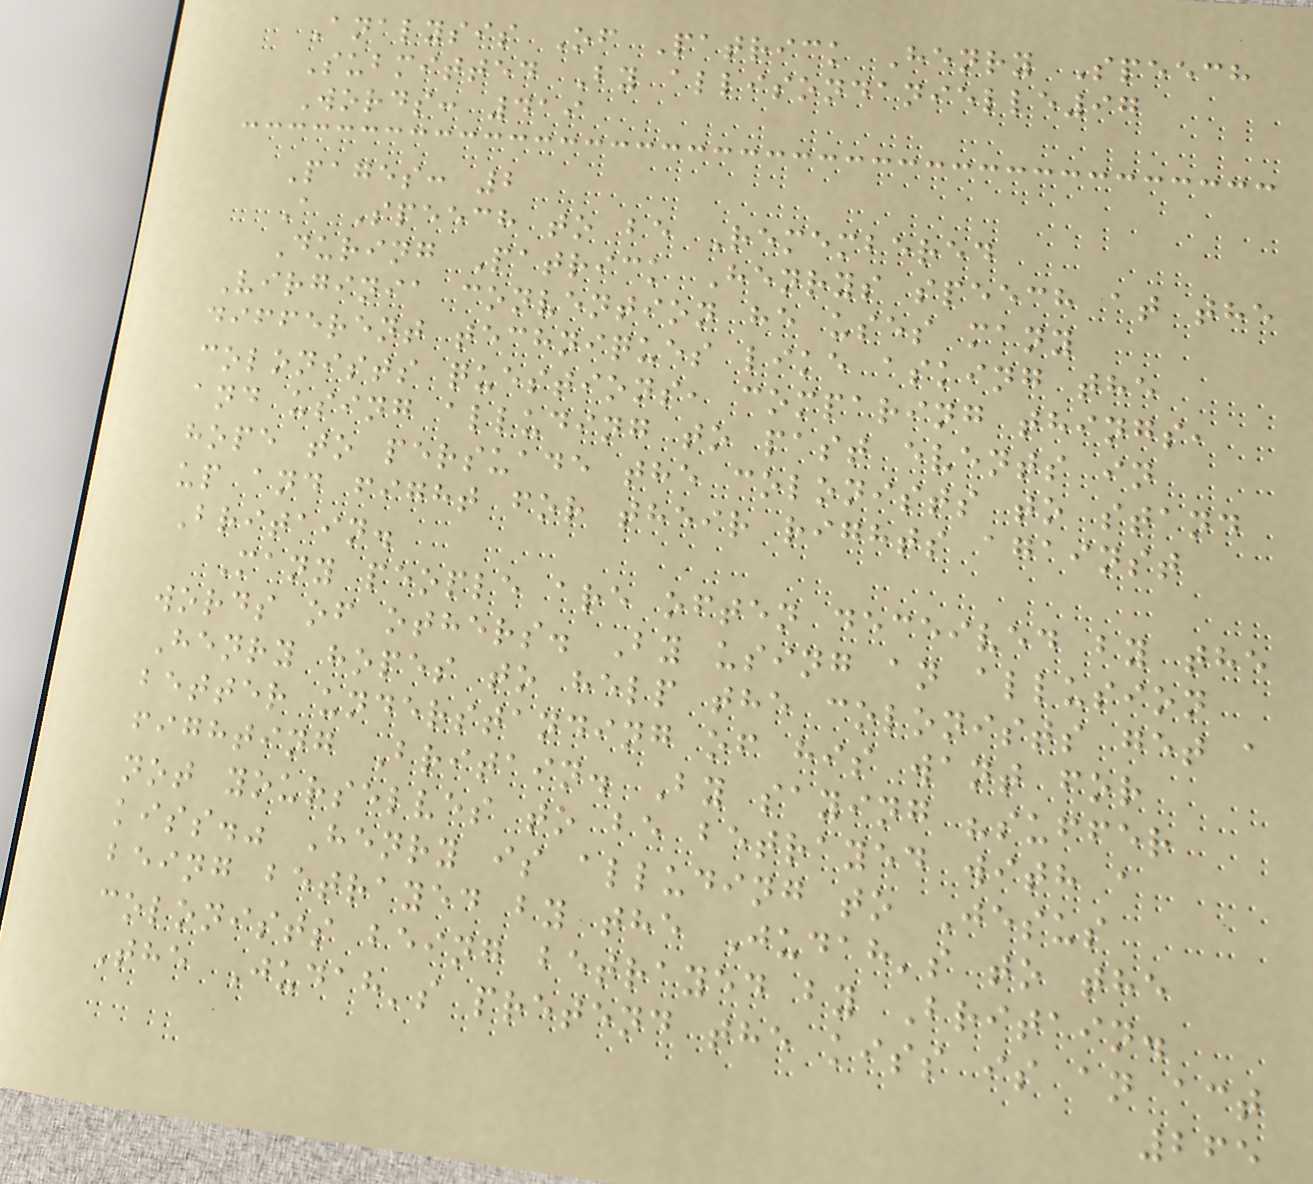Analysis Of Patrick Henry Speech
Submitted By allisondanielle97
Words: 419
Pages: 2
A Speech to be Remembered
During Patrick Henrys speech at the
Virginia convention he uses many
different techniques like asking the
colonists questions, comparing things,
and using alluding to past events in
hope to persuade the colonists to stand
up and fight for their rights against
Britain.
Many people are often deceived by the
words of others. By using an allusion
Henry hopes to help the colonists get a
better understanding of his want for
fighting Britain. By saying "suffer
not yourselves to be betrayed with a
kiss." Henry is alluding to Jesus
being betrayed by the Judah's to the
colonists being betrayed by Britain.
The Judah's pretend the kiss is an act
265
